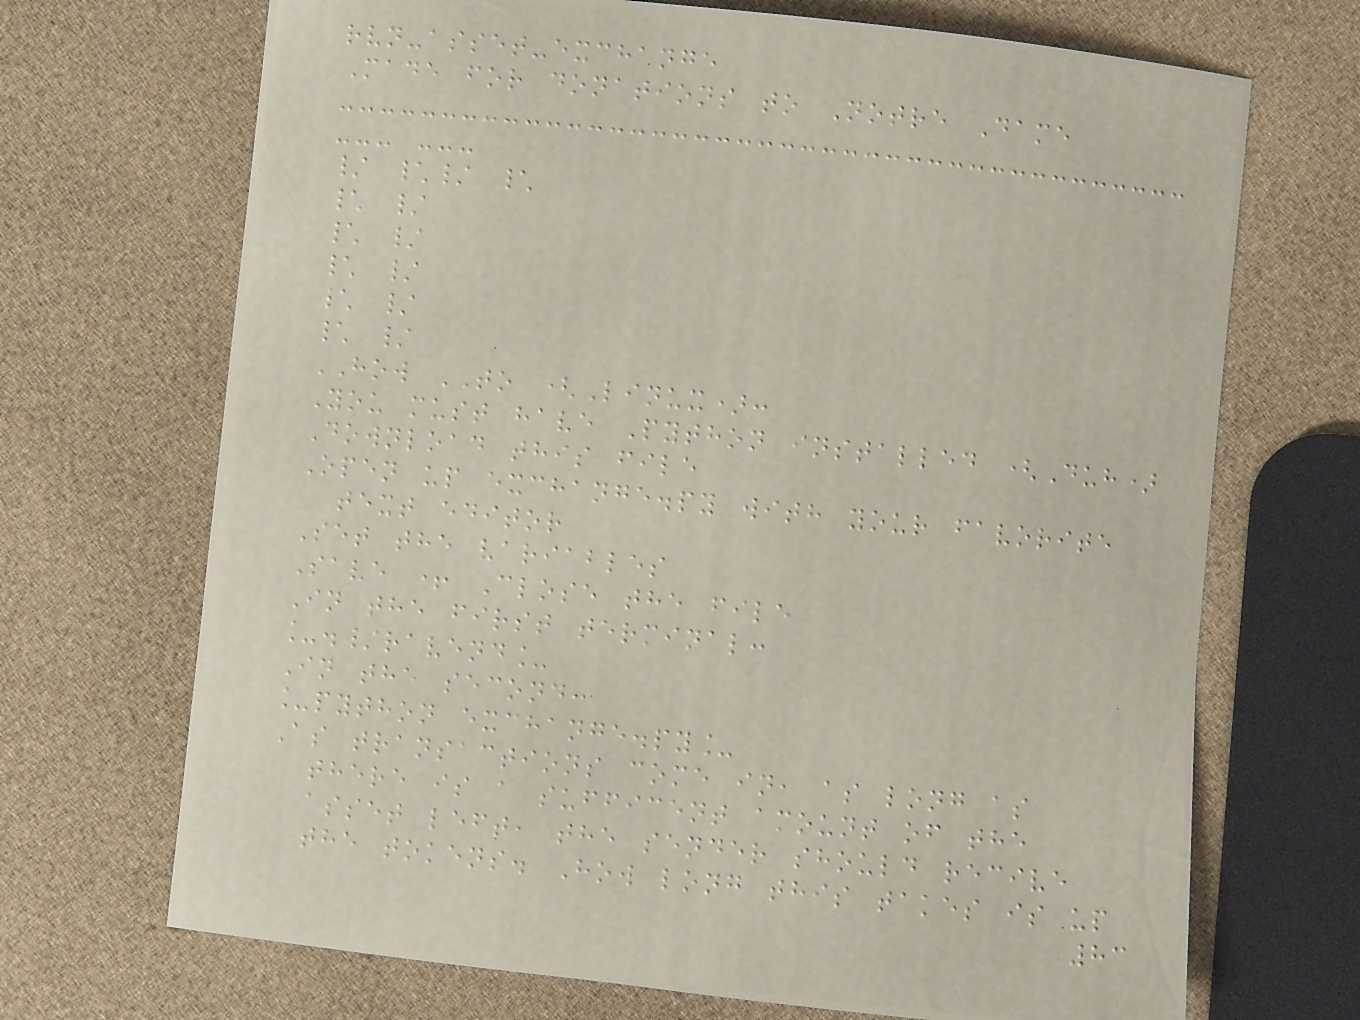rvn-asset-exchange
Made for donations to Notre Dame
--- ---
/ \/ \
\ /
\ /
\ /
\ /
\ /
HOW TO (Linux):
You must have Python installed (Duh)
Download this file
Open up exchange.py with your favorite
text editor
Set the variables
Save + Close the file
In the first terminal:
_./ravend_
In the second:
_python exchange.py_
As transactions come in, as long as
there is a sufficent amount of the
asset left, the sender should recive
the tokens. How long this takes is up
83
